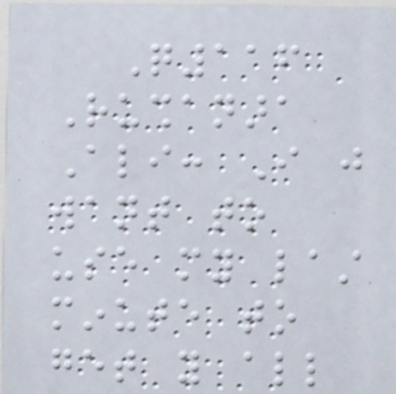Q116
Rushanara
Ali: I just
want to
use my last
minute to
get you all
